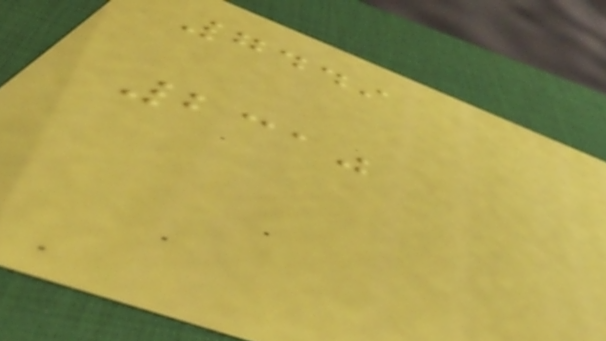7449
2310
